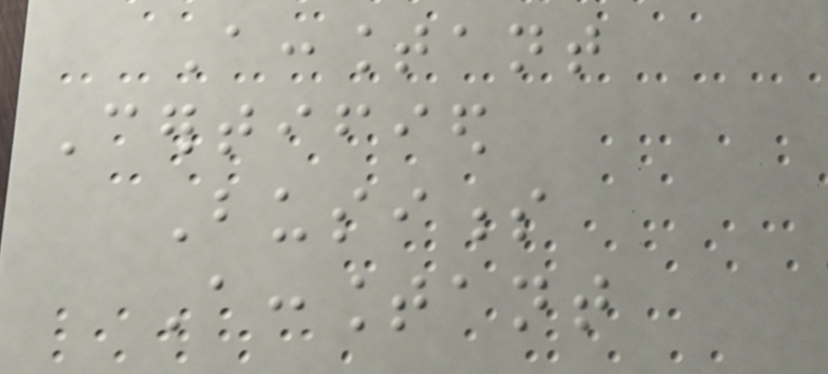Accountant
Certified
Business
Accountant
